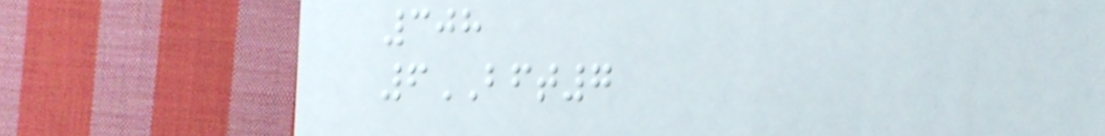308
6BFT7
